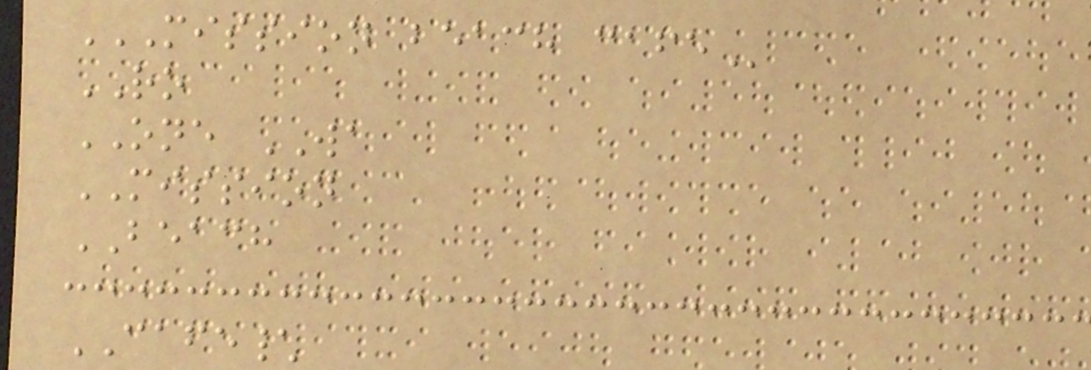MISSION BEACH CAFE
RO
ONE WA
MISSION
BEACH
CAFE\
